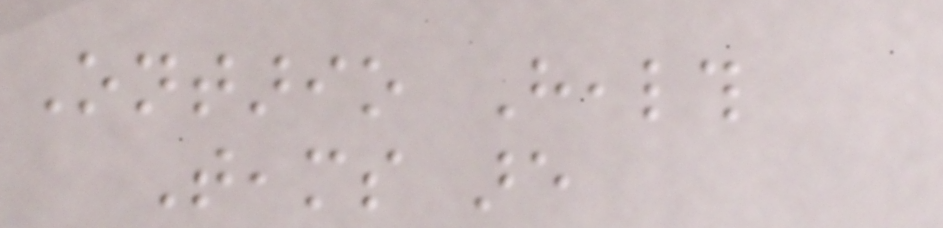Ontario Health
Teams are
